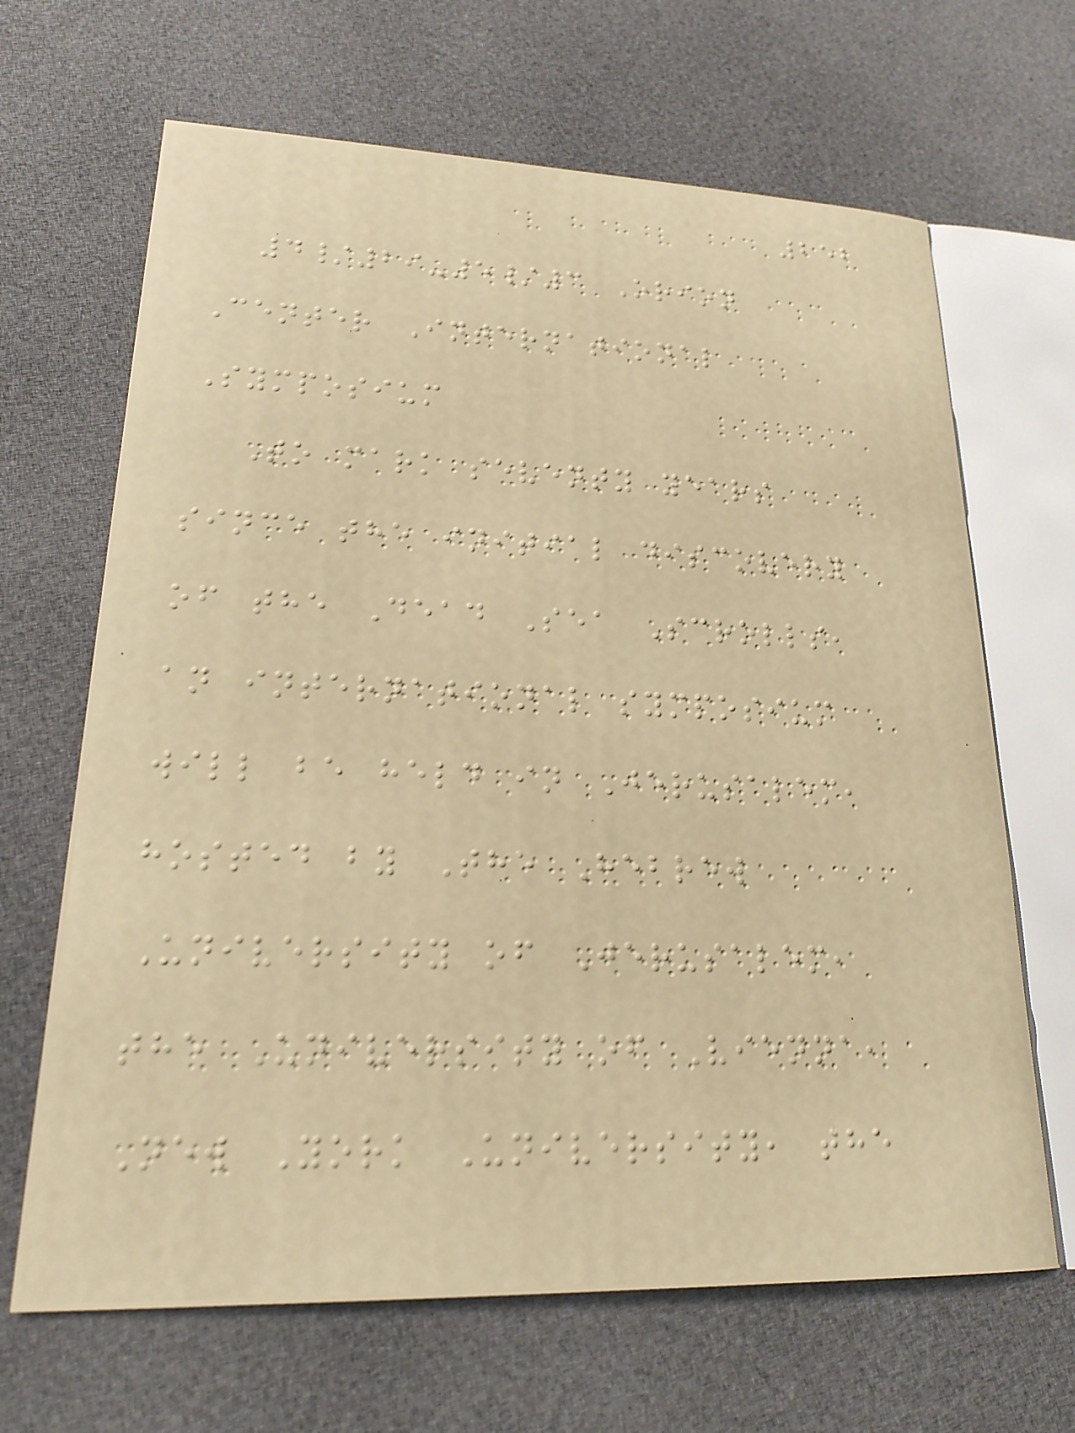252
4/29-5/3 Orion
Center International
Symposium
To mark seventy years
since the initial discovery
of the Dead Sea Scrolls,
an international symposium
will be held in Jerusalem,
hosted by The Hebrew
University of Jerusalem,
the University of Vienna,
New York University, the
